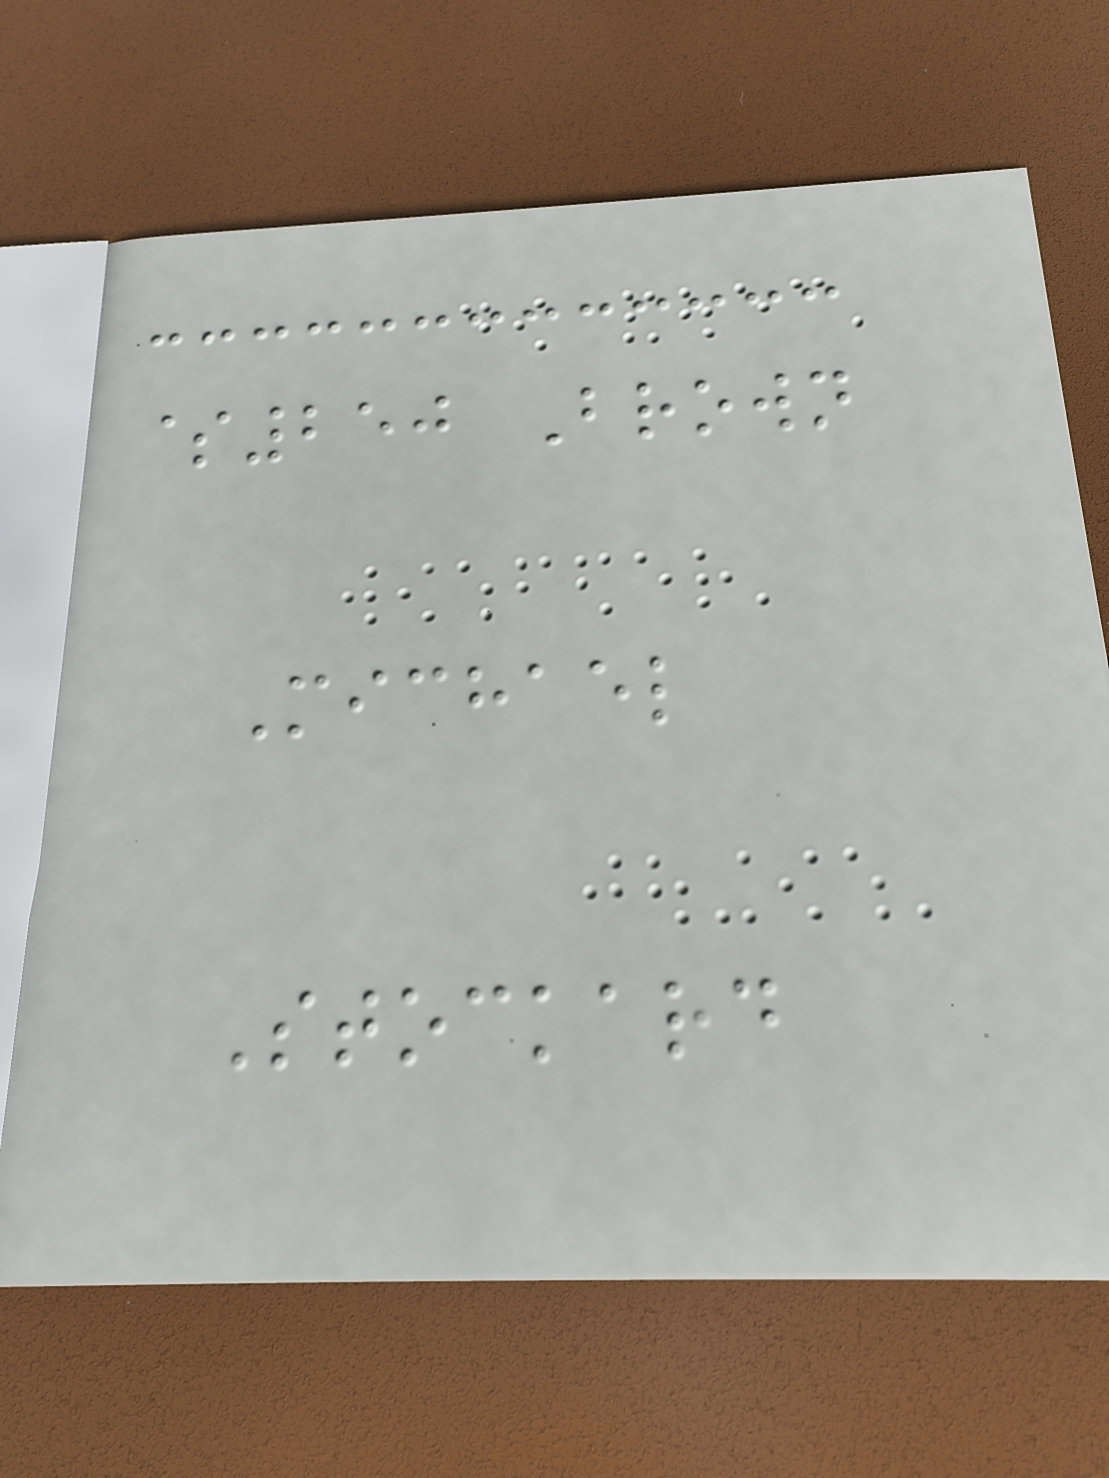$250 Brown
Michael
Stockard
